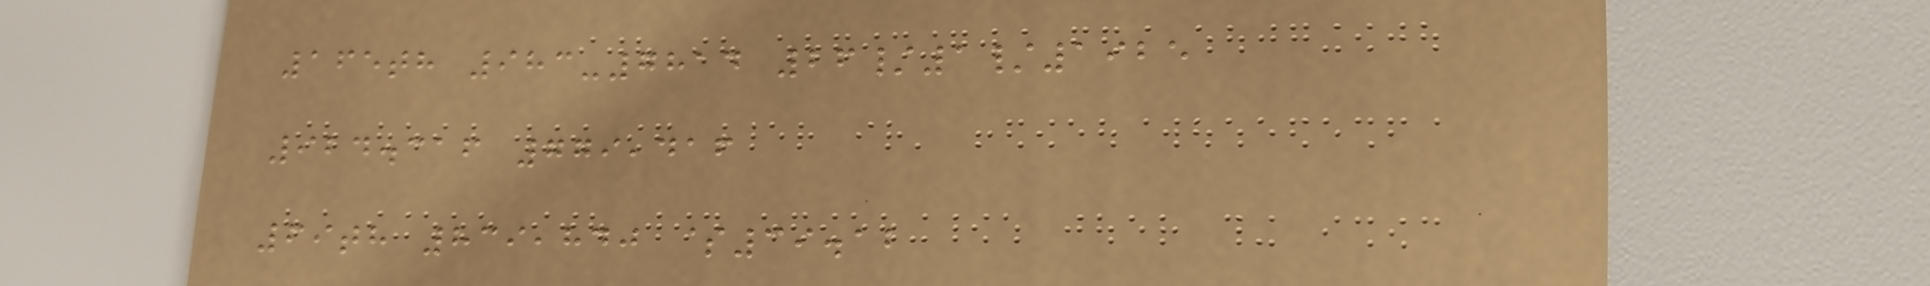165th 983-7814 26/1/1925
924.316 779,416
69th 839,840 $39.12
